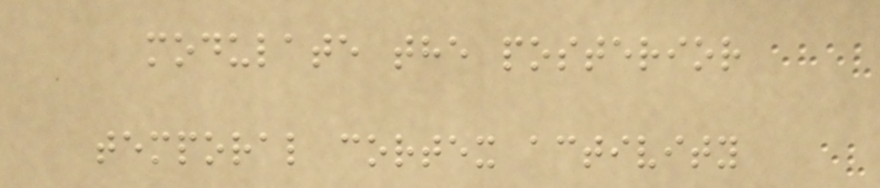modulate the posterior
temporal cortex activity
